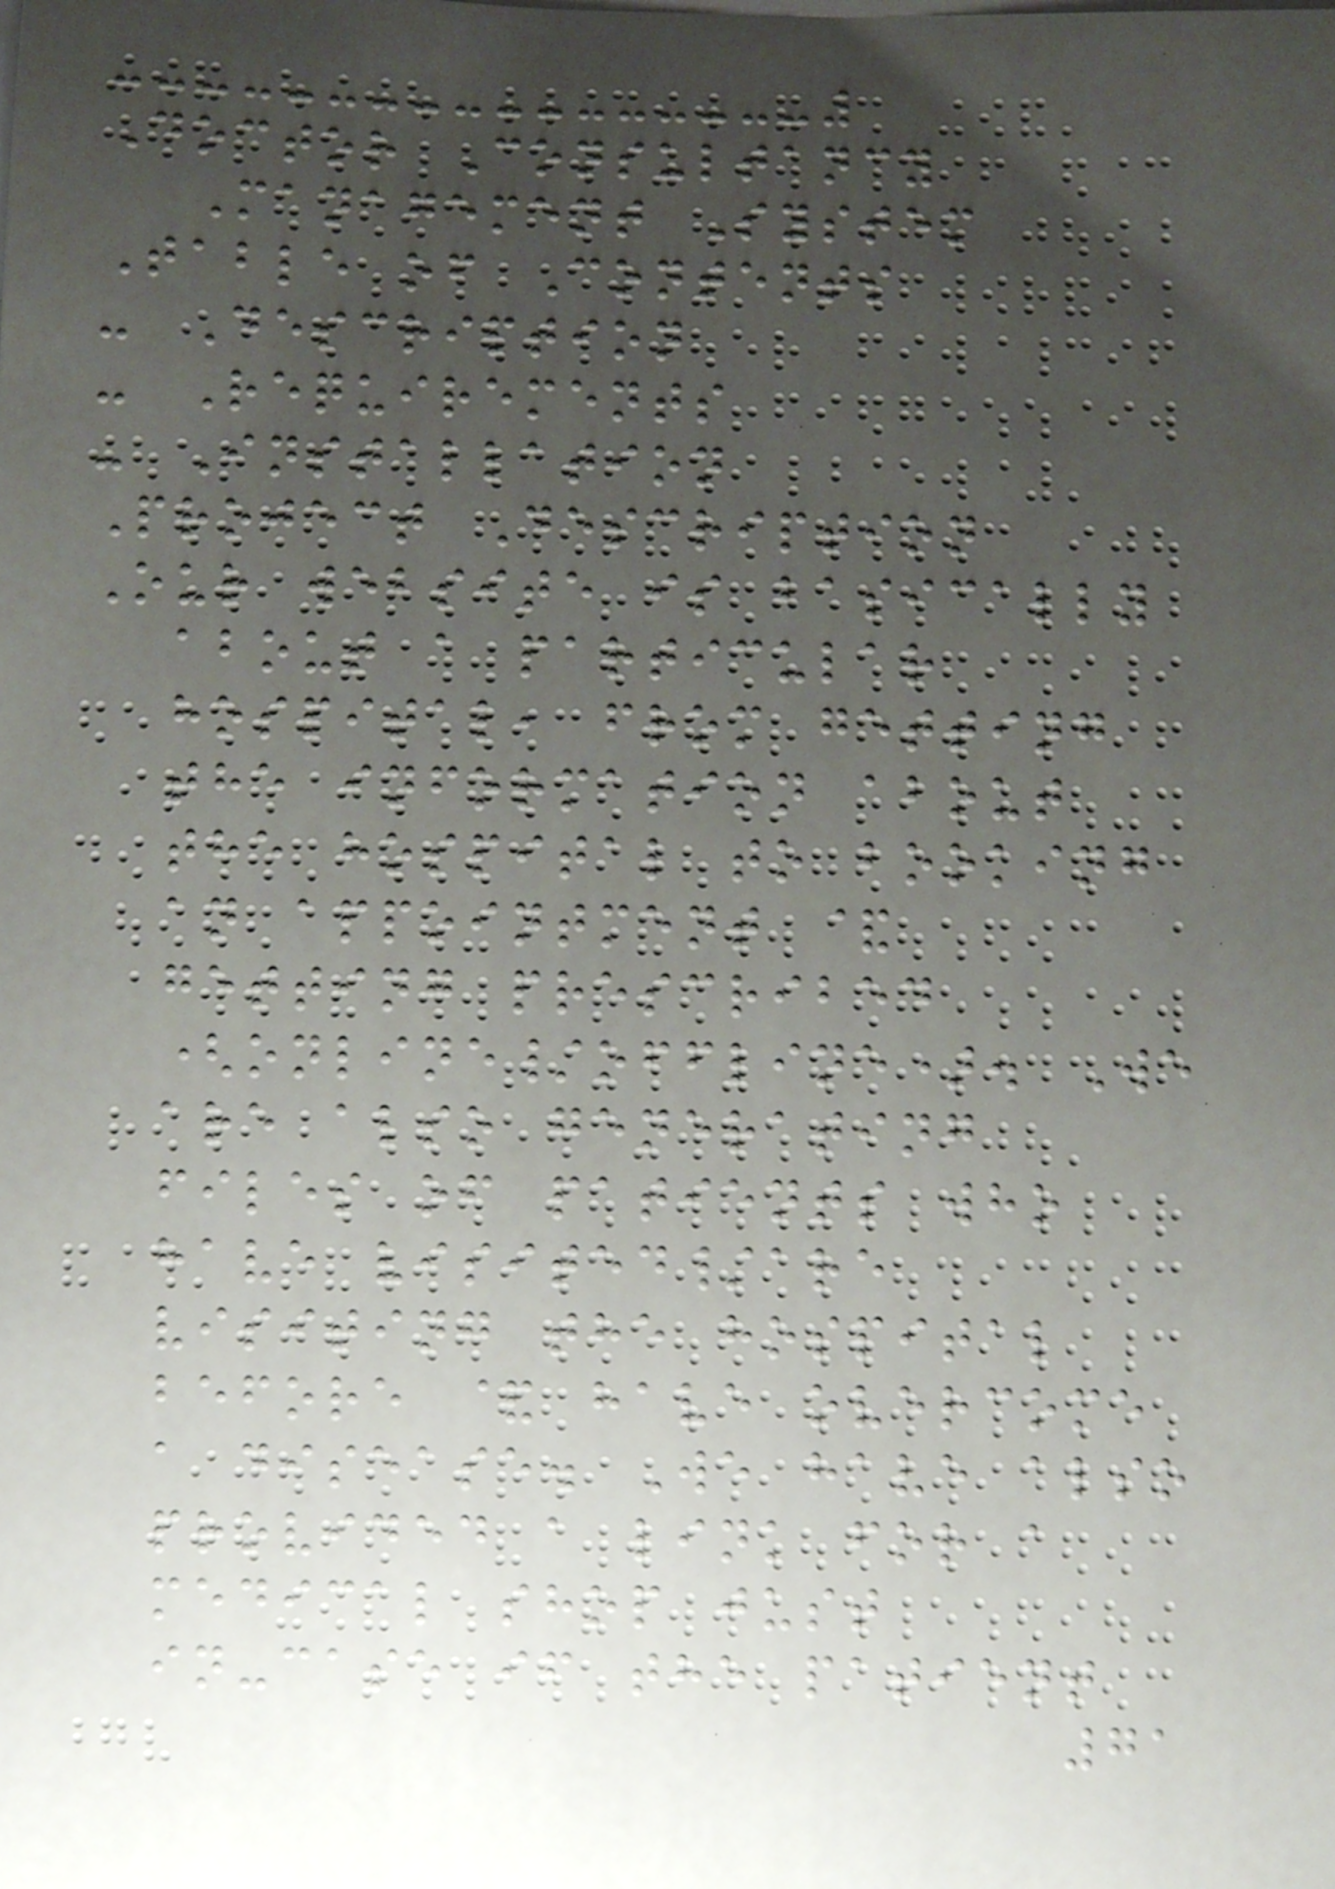Doctor Consultancy
Management System
Table of Contents
- Description
- Requirements
- Installation
Project Description
Our website is basically
about a particular
hospital, from getting
the information about
the hospital to booking
an appointment &
getting prescribed
(online/offline). We
are also generating
files of patients who
have visited/are
visiting the hospital
before & have overcome
a disease. We have also
provided a link for a
medical shop just
in-case if the patient
71
